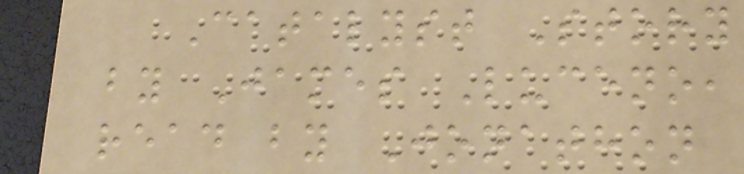Catalyst Story
by James Luceno,
read by Jonathon
